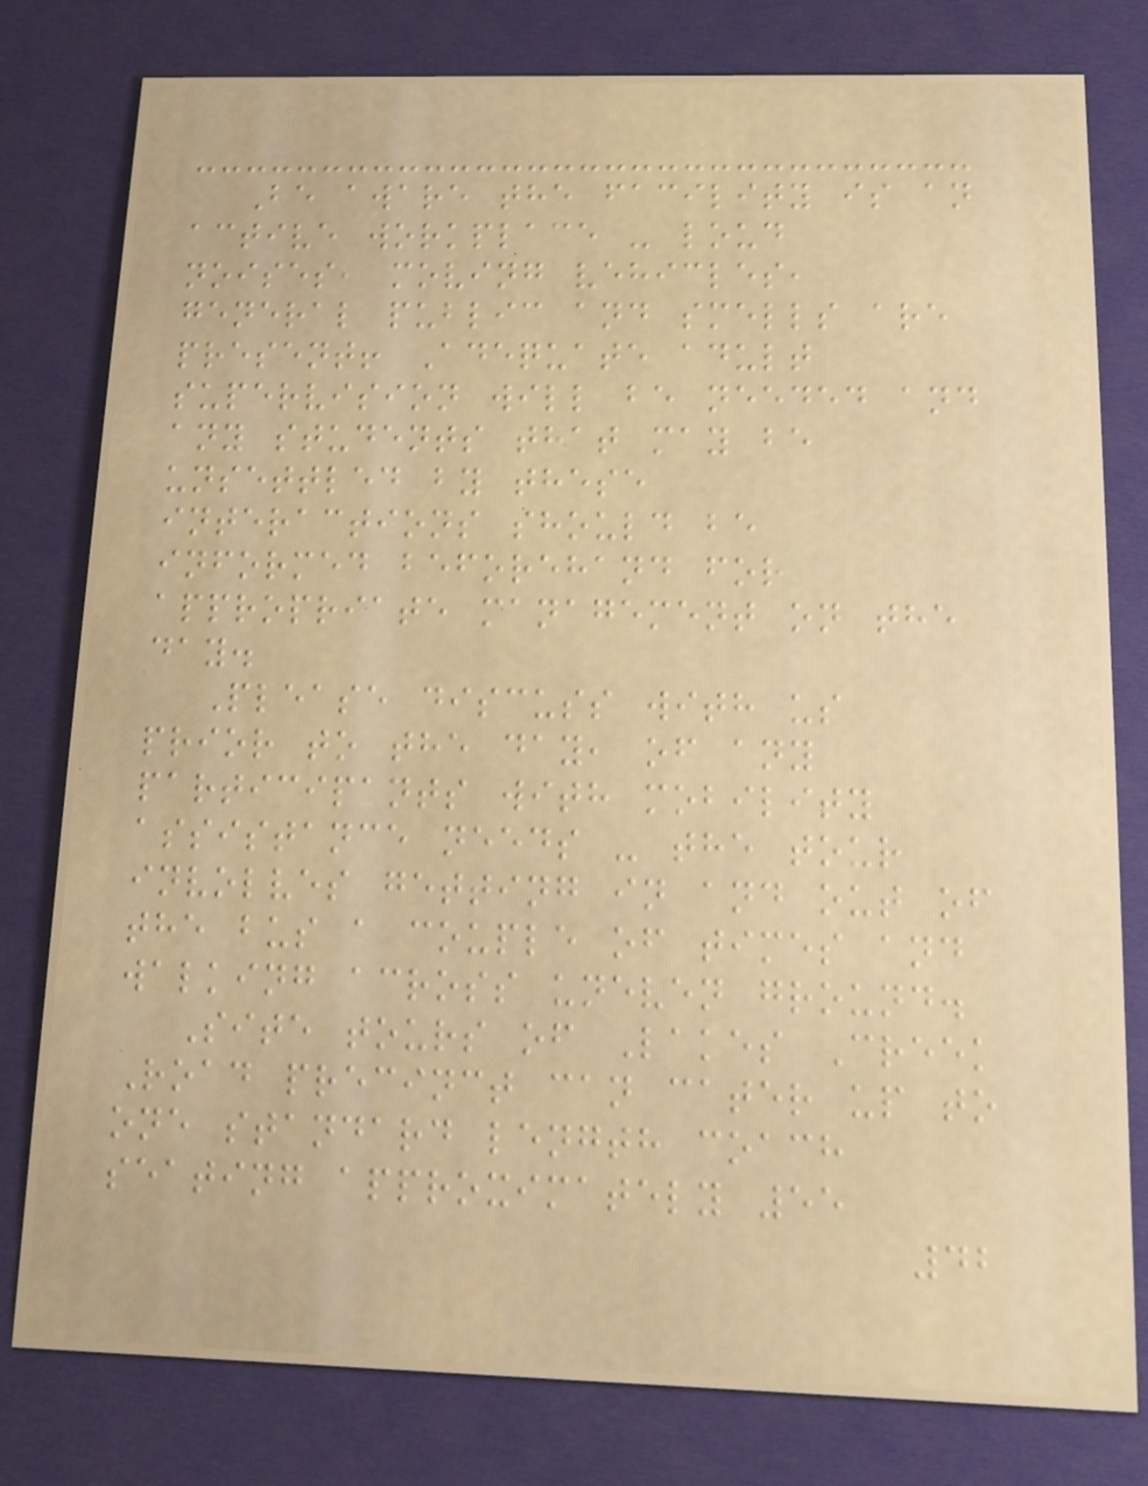Be aware the facility is an
active workplace - loud
noises, moving vehicles,
general public and smells are
present! Adequate adult
supervision will be needed and
any students that may be
unsettled by these
interactions should be
informed beforehand for
appropriate management on the
day.
Please discuss with us
prior to the day, of any
participants with mobility
assistance needs - the tour
involves getting in and out of
the bus a couple of times and
walking across uneven ground.
Site tours of Lakes Creek
Road precinct can cater up to
one standard length coach
seating approximately 55
42
